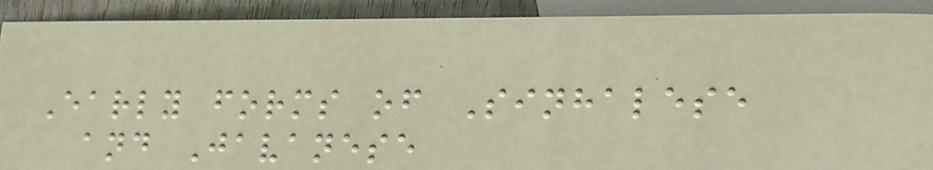Early forms of Sinhalese
and Javanese
